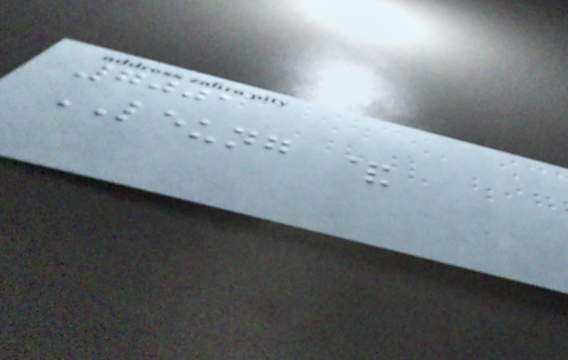7001
LEUNG &
